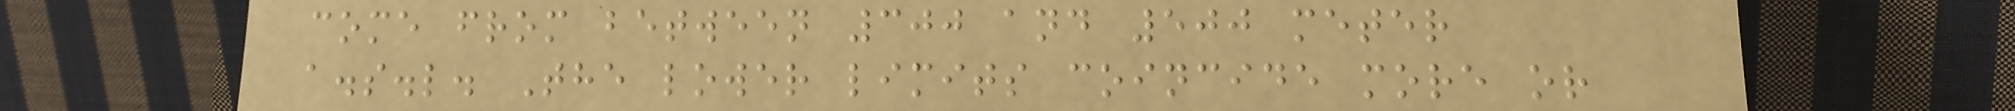come from between 300 and 500 meter
a.s.l. The lower limits coincide more or
